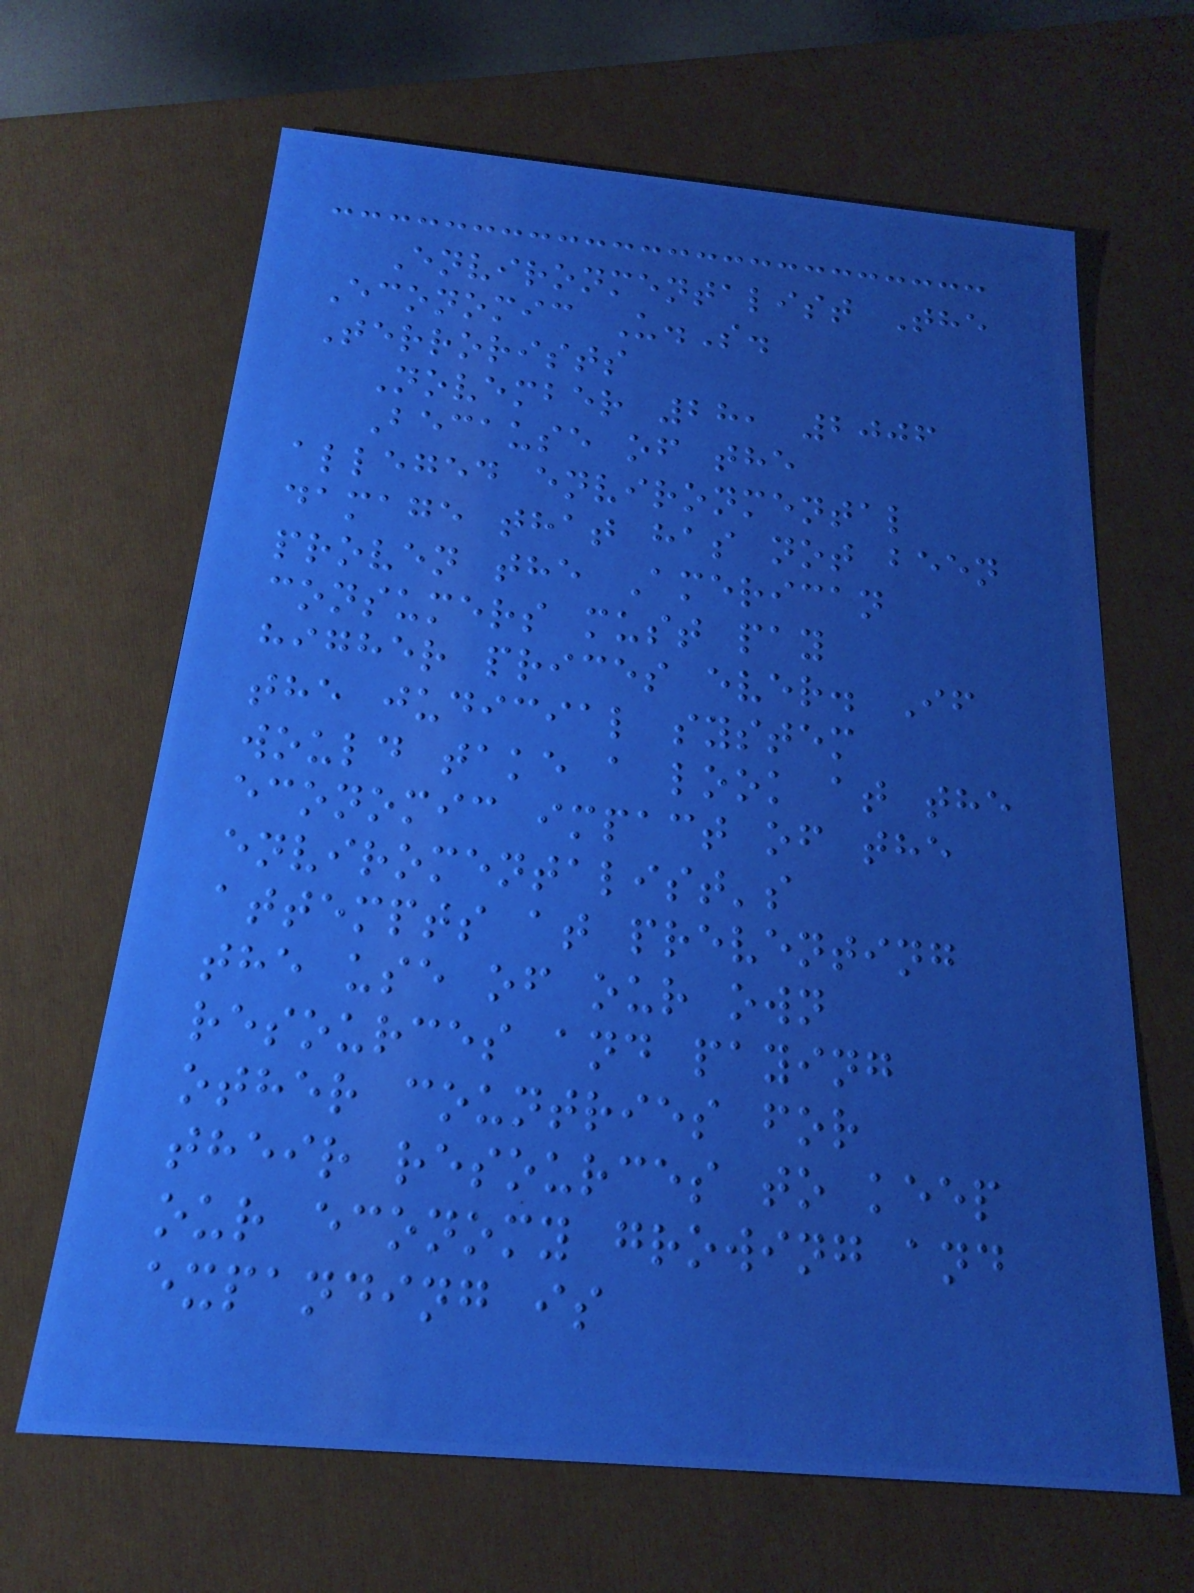Environmentalist The
Economic U.S.
Terrorists
November 28, 2006
Because of the
alleged environmental
damage that has not been
proven the American
consumers must pay
higher prices ever. If
the judicial system
would take a look at the
economic impact of the
enviromentalist's
attempts at preventing
the use of our own
resources and paying
other countries for
their resources to keep
our economy growing and
expanding is
